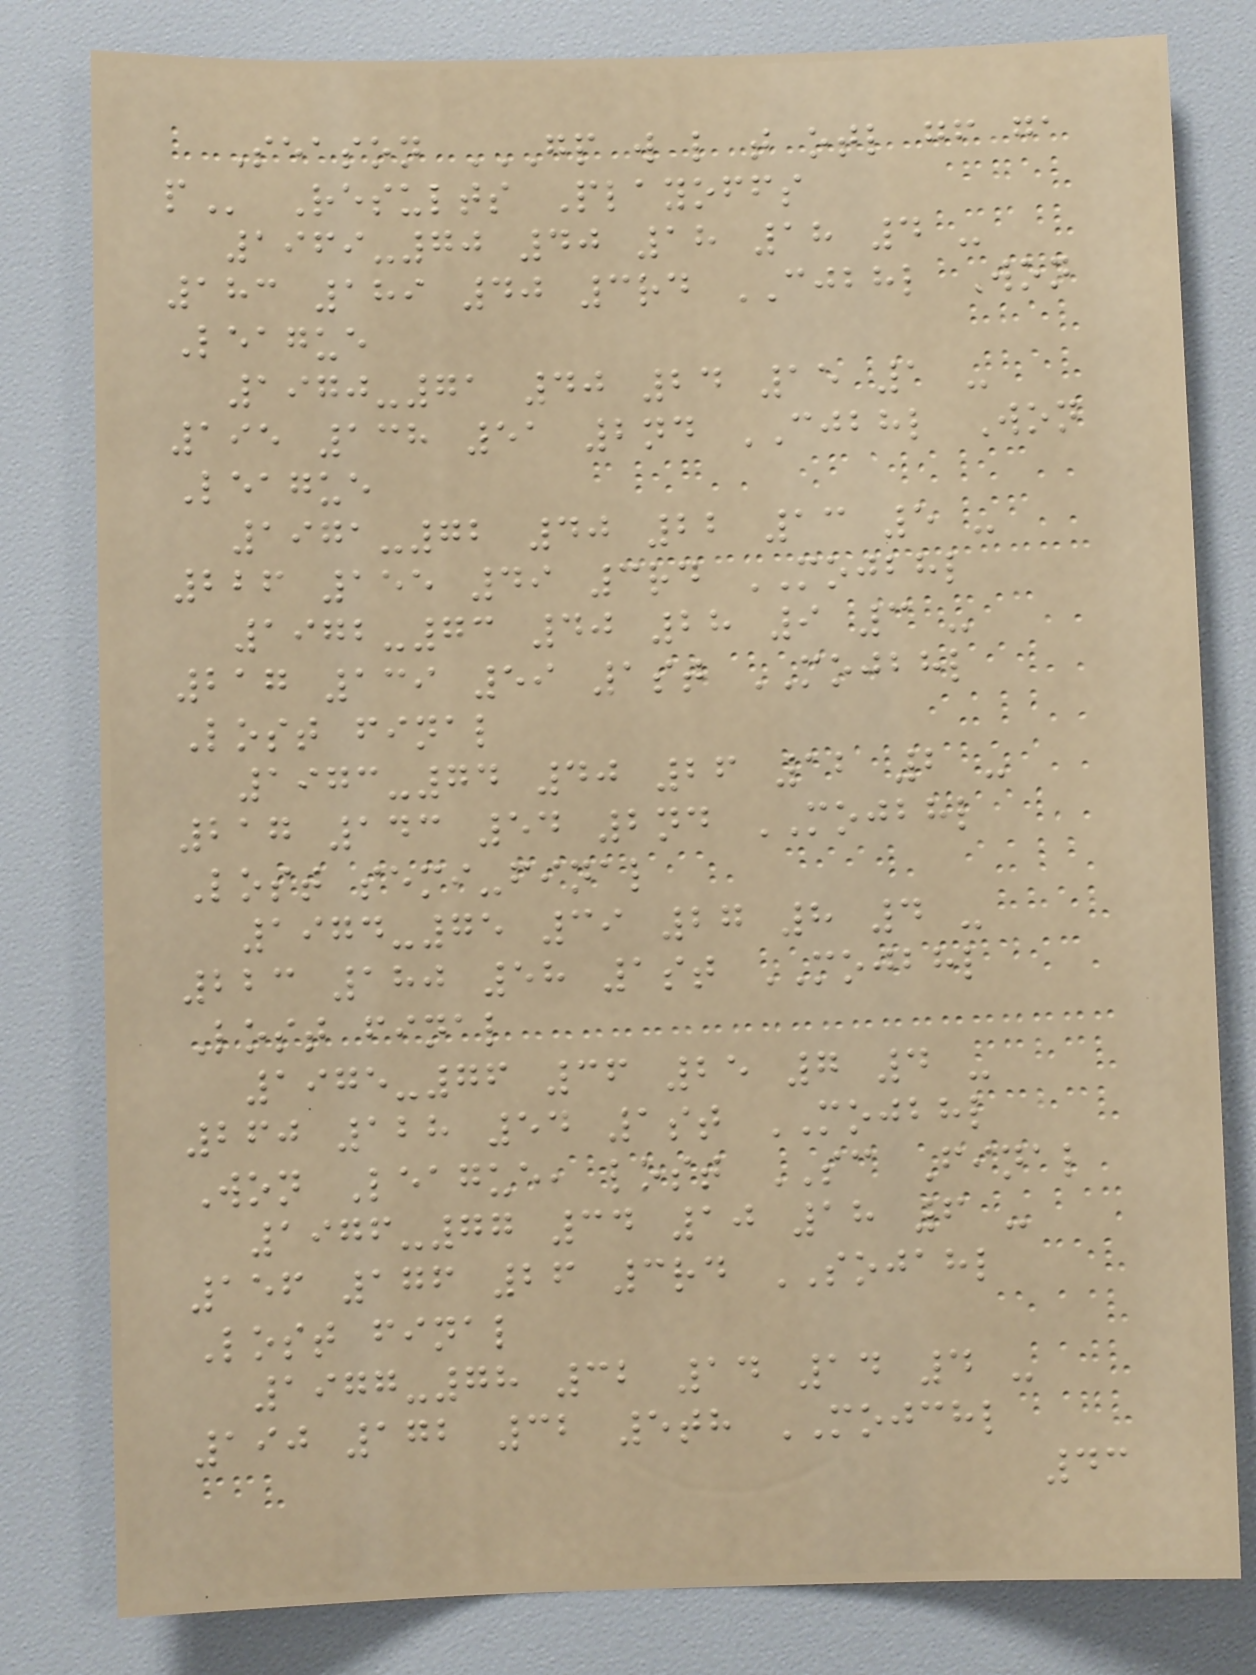Season GP W L T OTL GF GA
P Results Playoffs
1969-70 40 18 18 4 -
183 189 40 3rd CJBHL Won
League
1970-71 40 24 15 1 -
195 138 51 2nd CJBHL Won
League
1971-72 40 22 13 5 -
226 155 49 3rd MOJBHL
1972-73 40 28 9 3 -
217 139 59 1st MOJBHL
Lost final
1973-74 40 26 12 2 -
217 143 54 2nd MOJBHL
Lost semi-final
1974-75 39 27 8 4 -
223 180 58 1st MOJBHL
Lost final
1975-76 36 25 7 4 -
260 128 54 1st MOJBHL
Won League, lost SC Final
1976-77 34 10 18 6 -
156 176 26 3rd SOJAHL
Lost final
1977-78 32 14 14 4 -
190 172 32 5th MOJCHL
43
